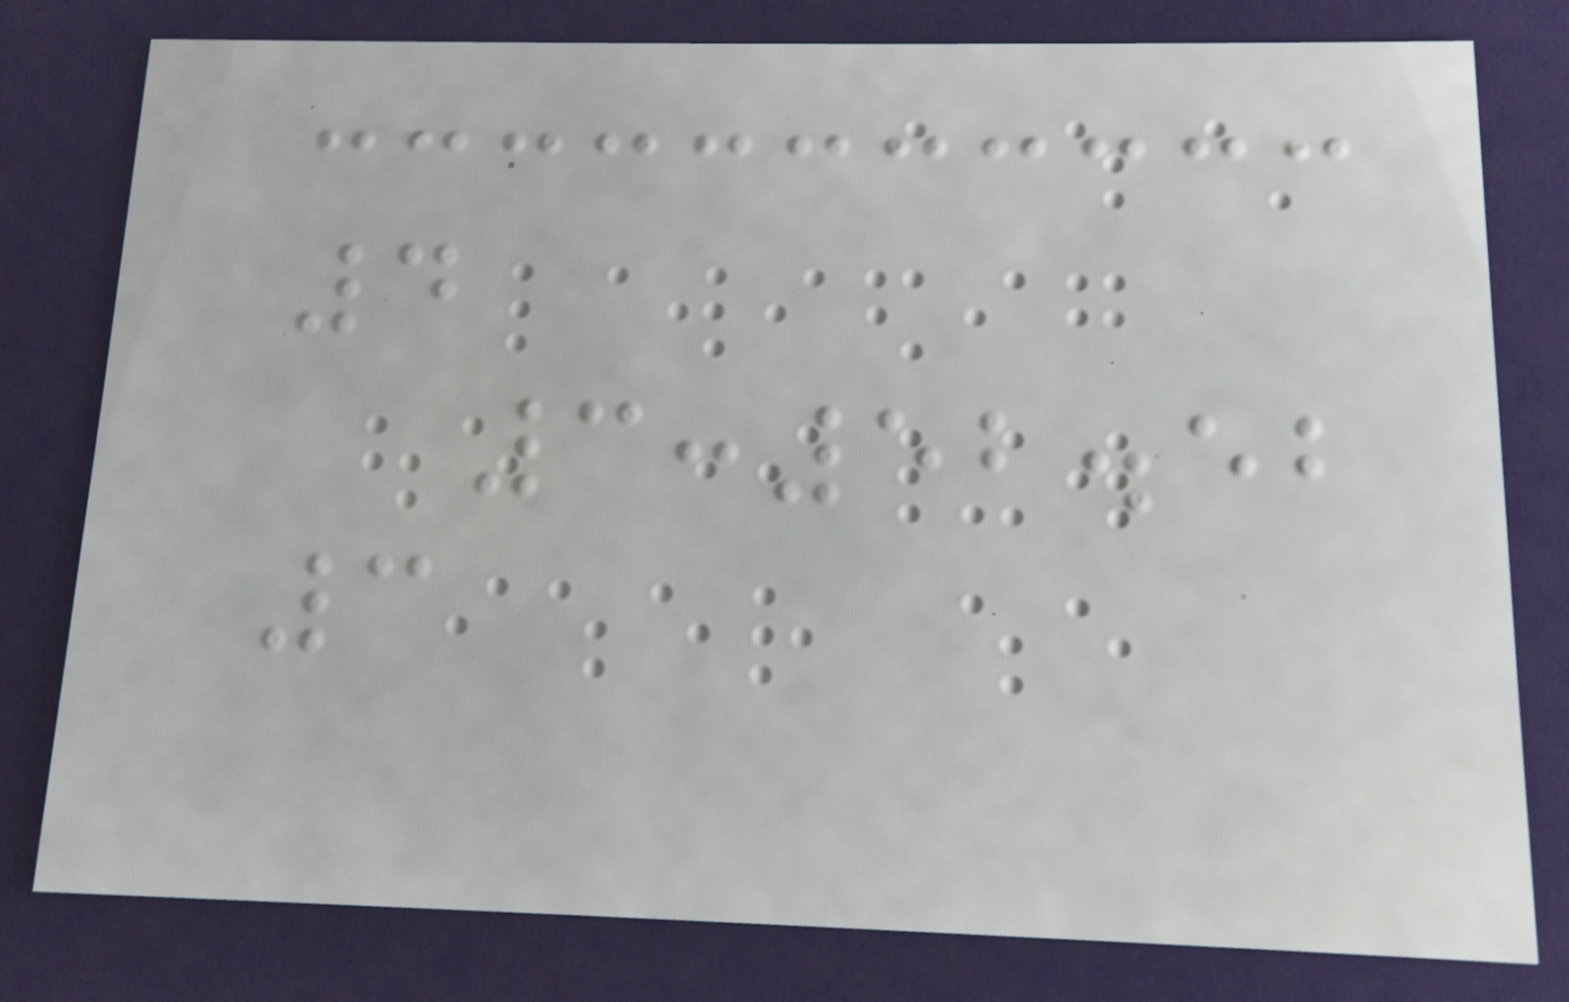4
3:52.52
3
